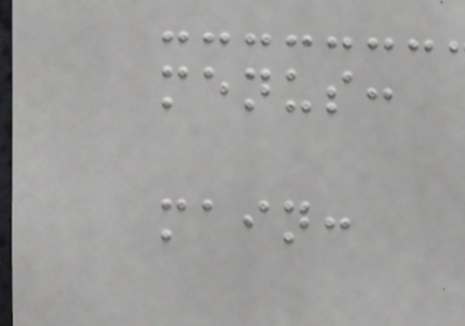menus:
main:
